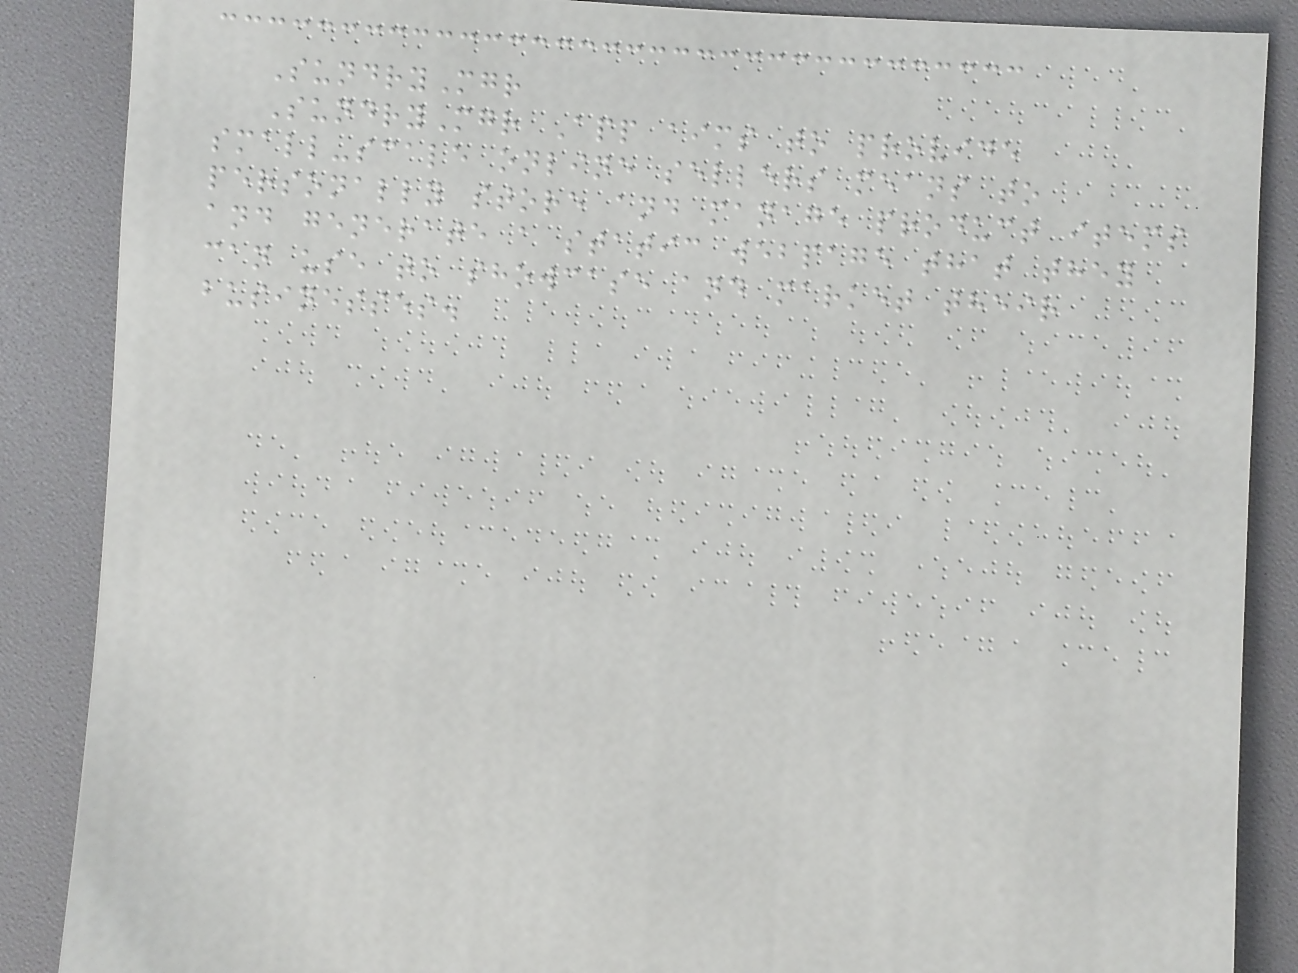SundryMgr
SundryMgr App aims to provide
small-scale online sellers means to
personally store and manage product items
and generate a static webpage that they
can use to showcase and market their
businesses.
